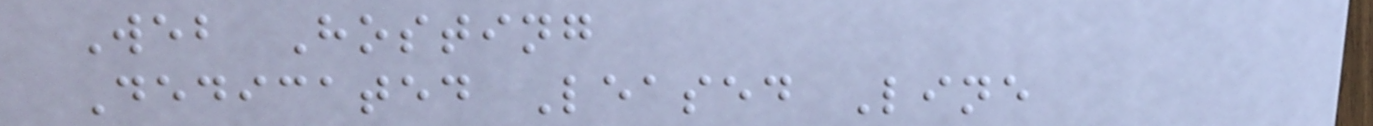Web Hosting
Dedicated Leased Line
